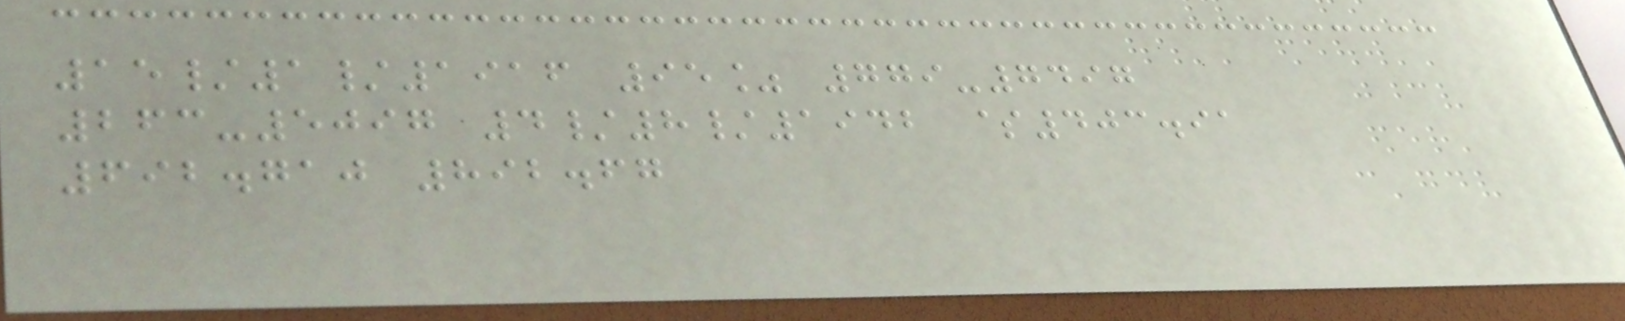15/1/1916 95% 779-7497
263-5097 4/8/1942 $403.91
692.710 892.67
